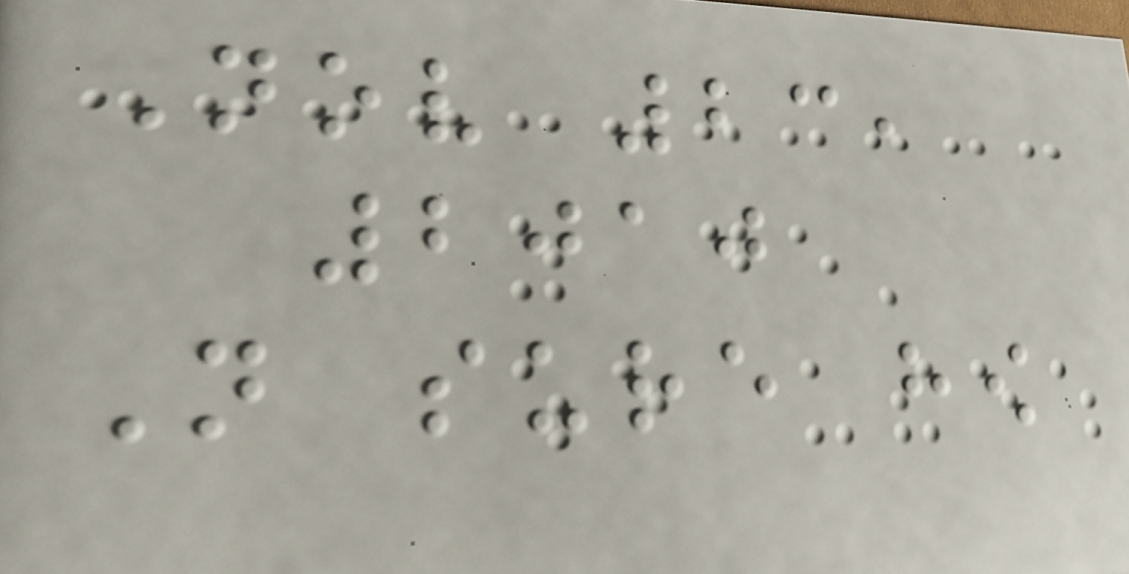Nov 23,
2010
Not sure how
